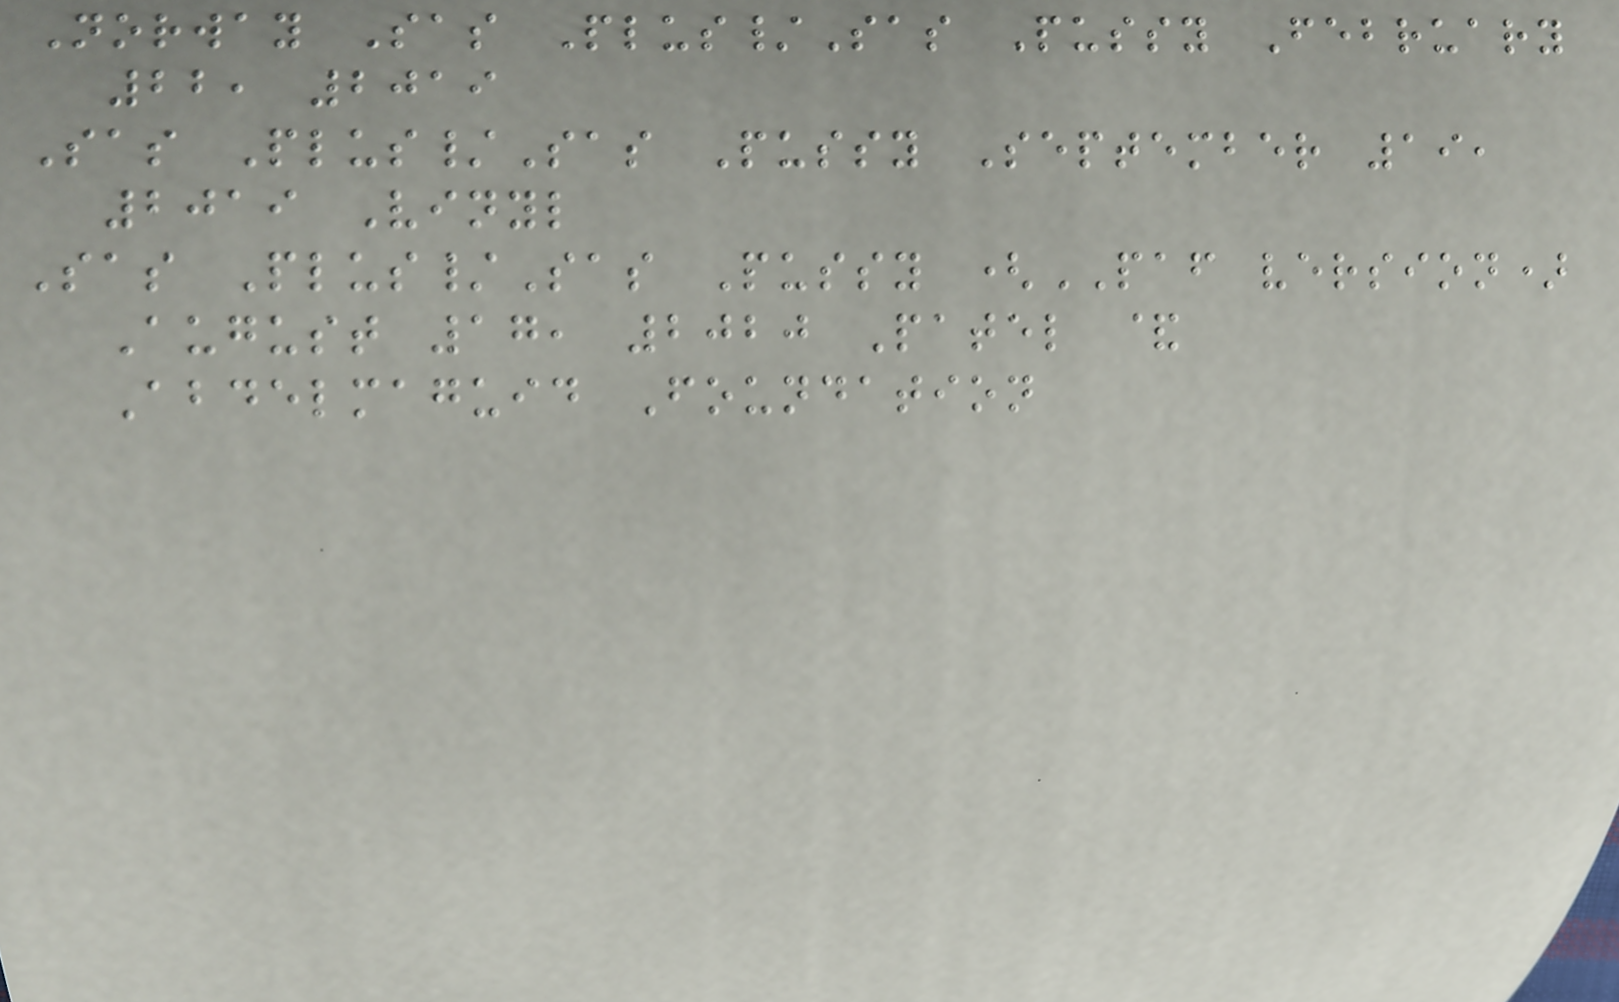Norway Sas Plus/Sas Pussy February
22, 2019
Sas Plus/Sas Pussy September 19,
2019 Vinyl
Sas Plus/Sas Pussy (PAF version)
August 17, 2020 Patel &
Abdelmaguid Foundation
